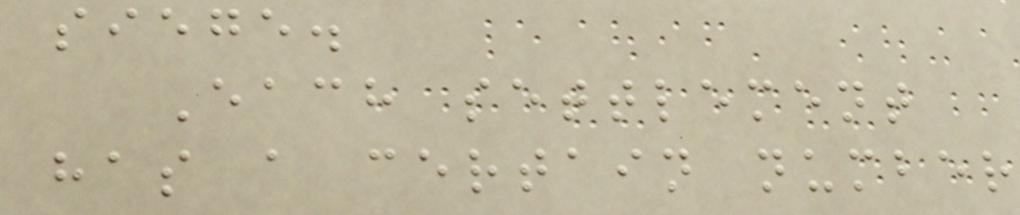siege.
Each settlement
has a certain number
